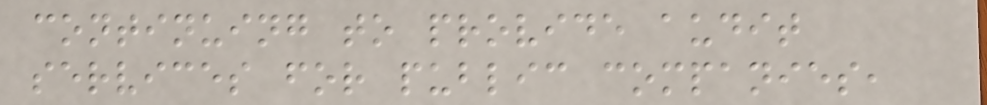continuing to provide audit
services for public companies,
